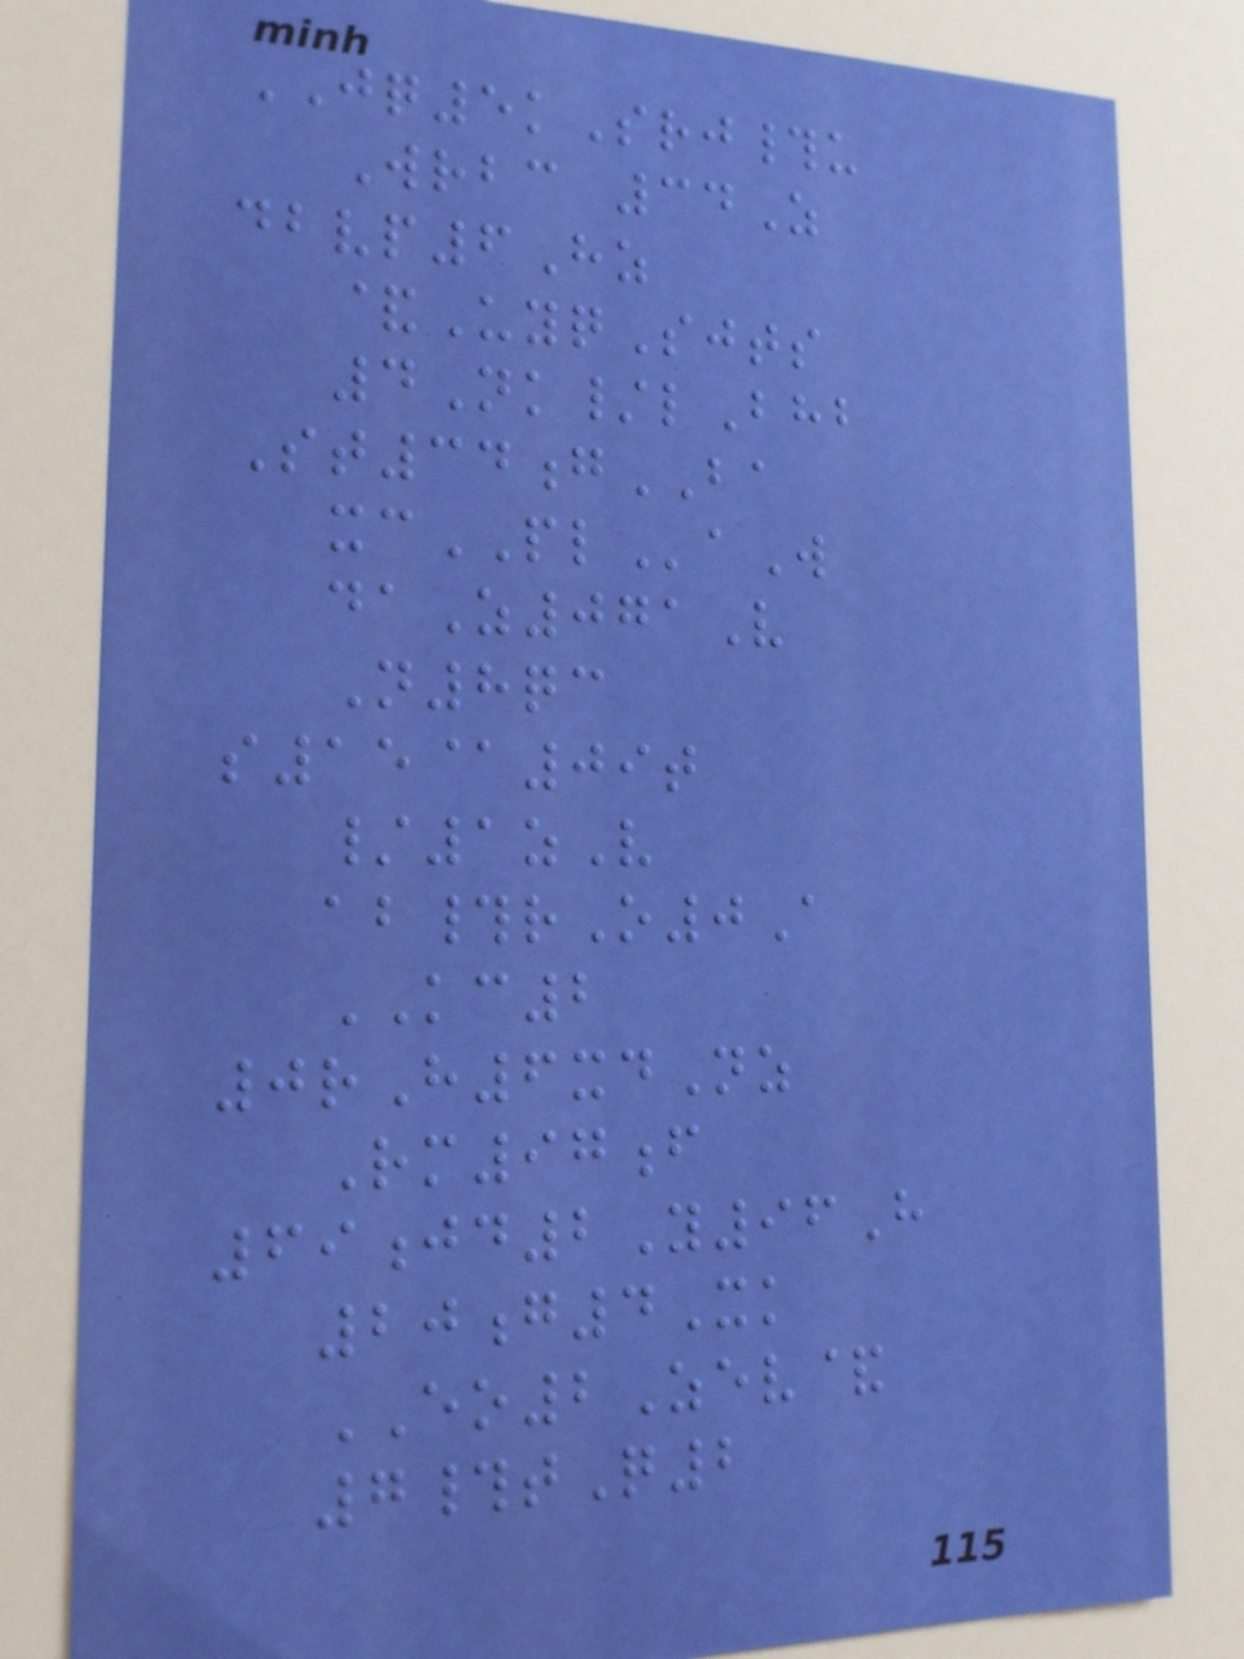JQ5kSrj#u
Wrbc 34Z
dbvp6Hz
&UyqSjts
4Nk/lBhb
St34gBA
xcPLaW
daZ071V
N8qc
s15@09t
/1zV
ab#rO0A
KC2
0rH6xdNz
Rm97f
69jd2Y96H
20g4Xk
EO2Zev&
7#tQ2
